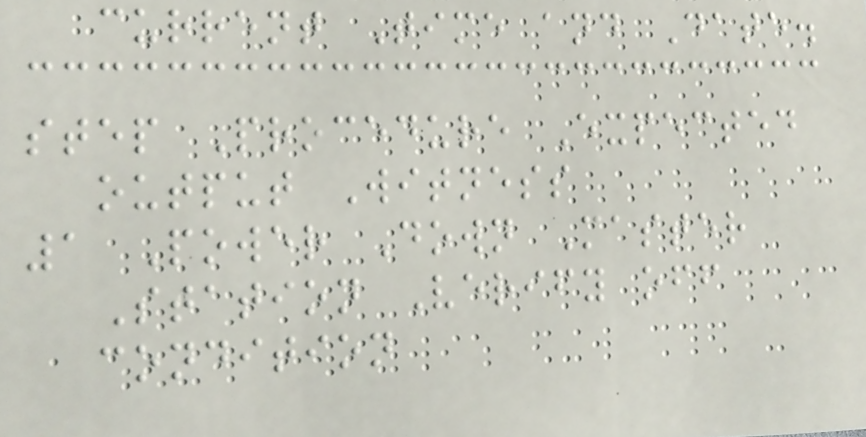current Time and Date.
step Procedure Expected
output Witness
1 Power Down Master
Station Verify off
condition
